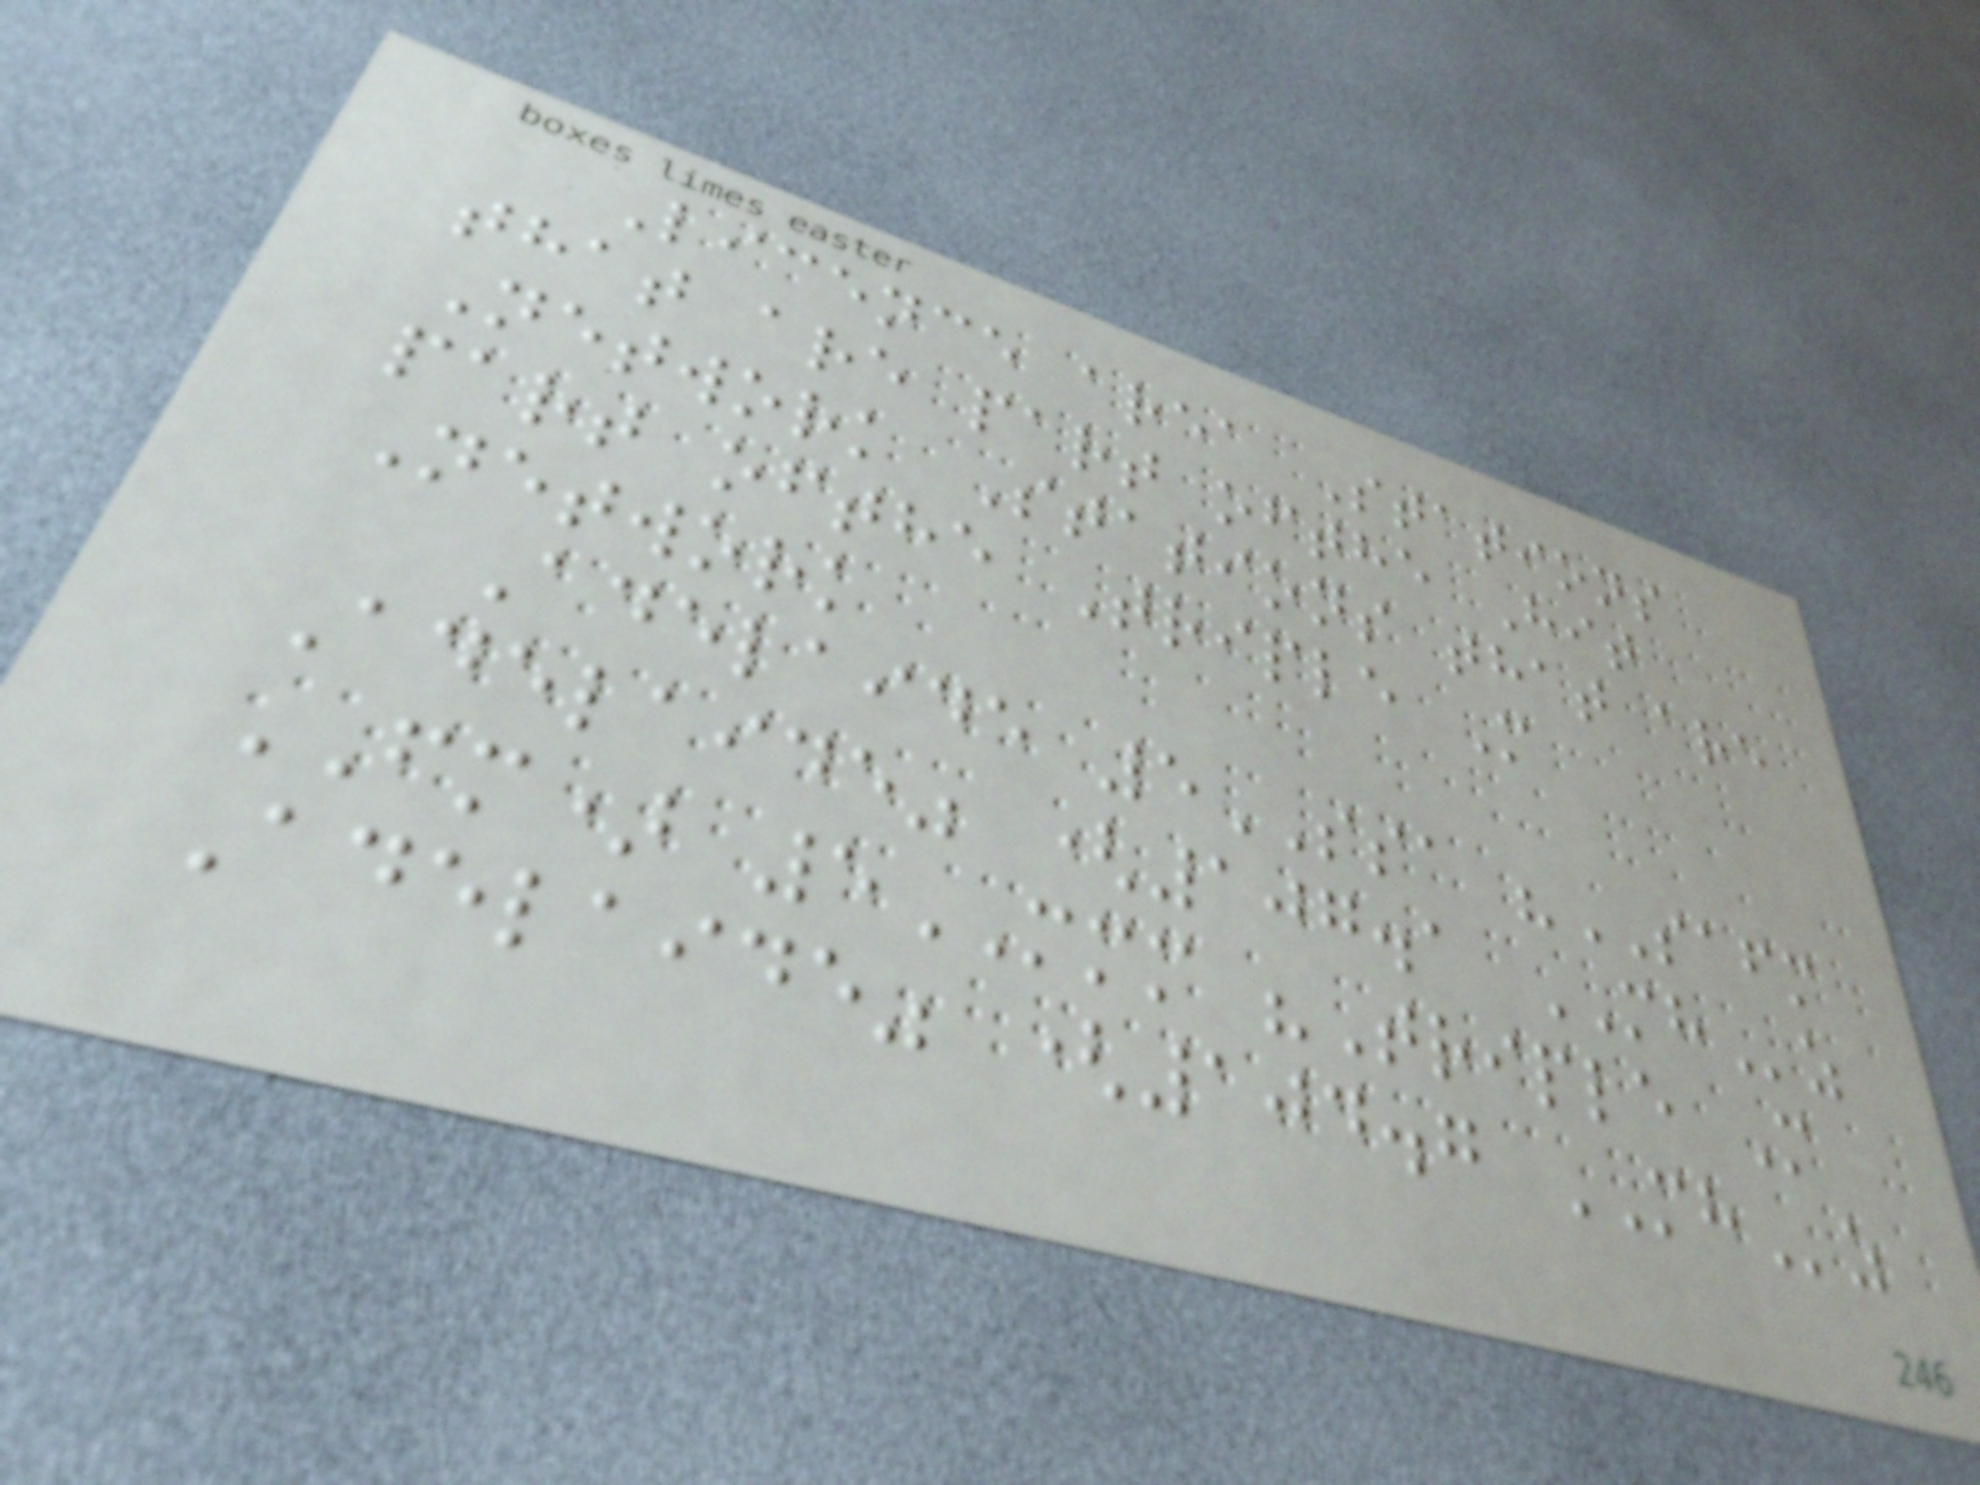Licence area Stations
that are part ofthe Hit
Network Stations that are
part ofthe Triple M
Network
Adelaide 5SSA "SAFM
Adelaide" (107.1 MHz
FM) 5MMM "Triple M
Adelaide" (104.7 MHz
